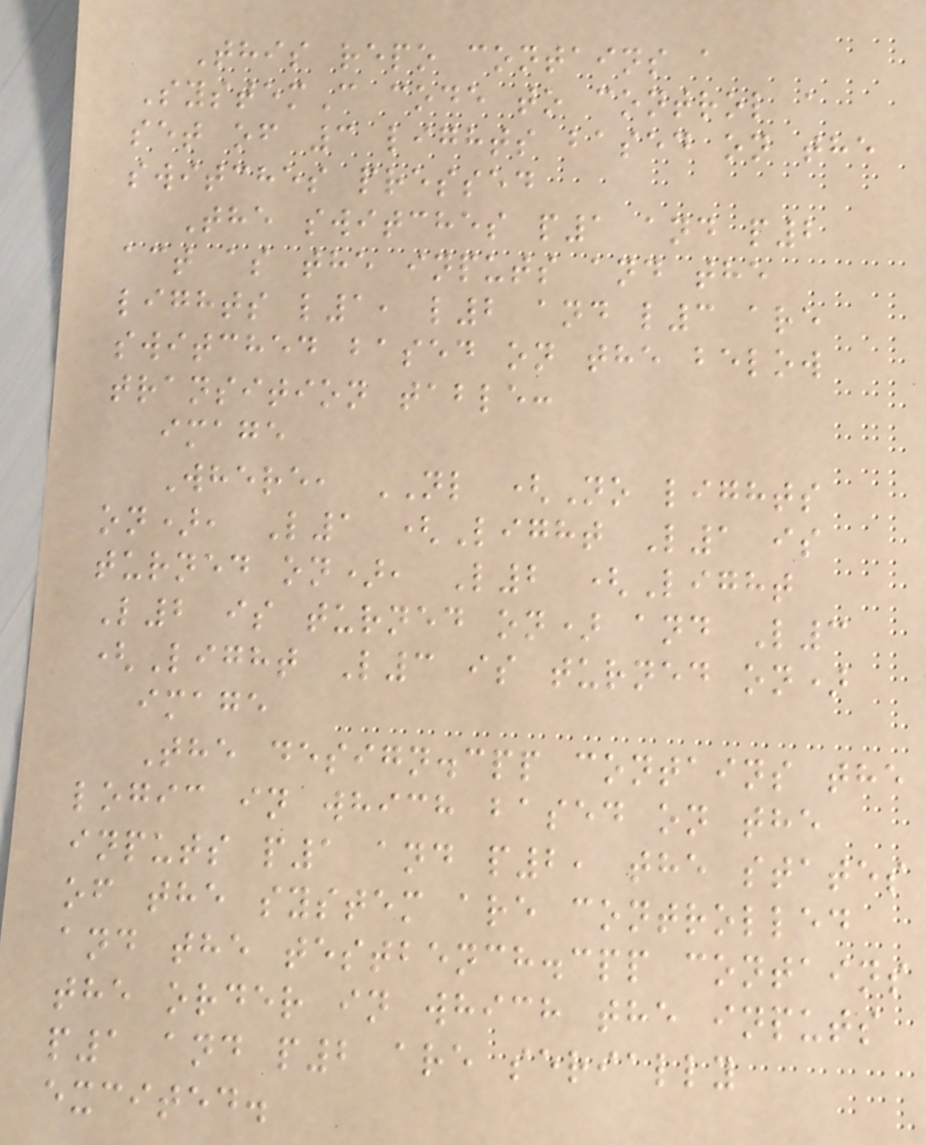This repo contains a
SystemC code to control a
set of 3 lights based on the
switches pressed
The switches p1 and p2
act as the inputs and the
lights l1, l2 and l3 are
switched based on the below
transition table:
image
Where, NL (No lights
on), L1 (Light L1 is
turned on), L2 (Light
L2 is turned on) and L3
(Light L3 is turned on)
image
The design.cpp contains the
logic in which based on the
inputs p1 and p2, the states
of the system are controlled
and the testbench.cpp contains
the order in which the inputs
p1 and p2 are serially
excited.
